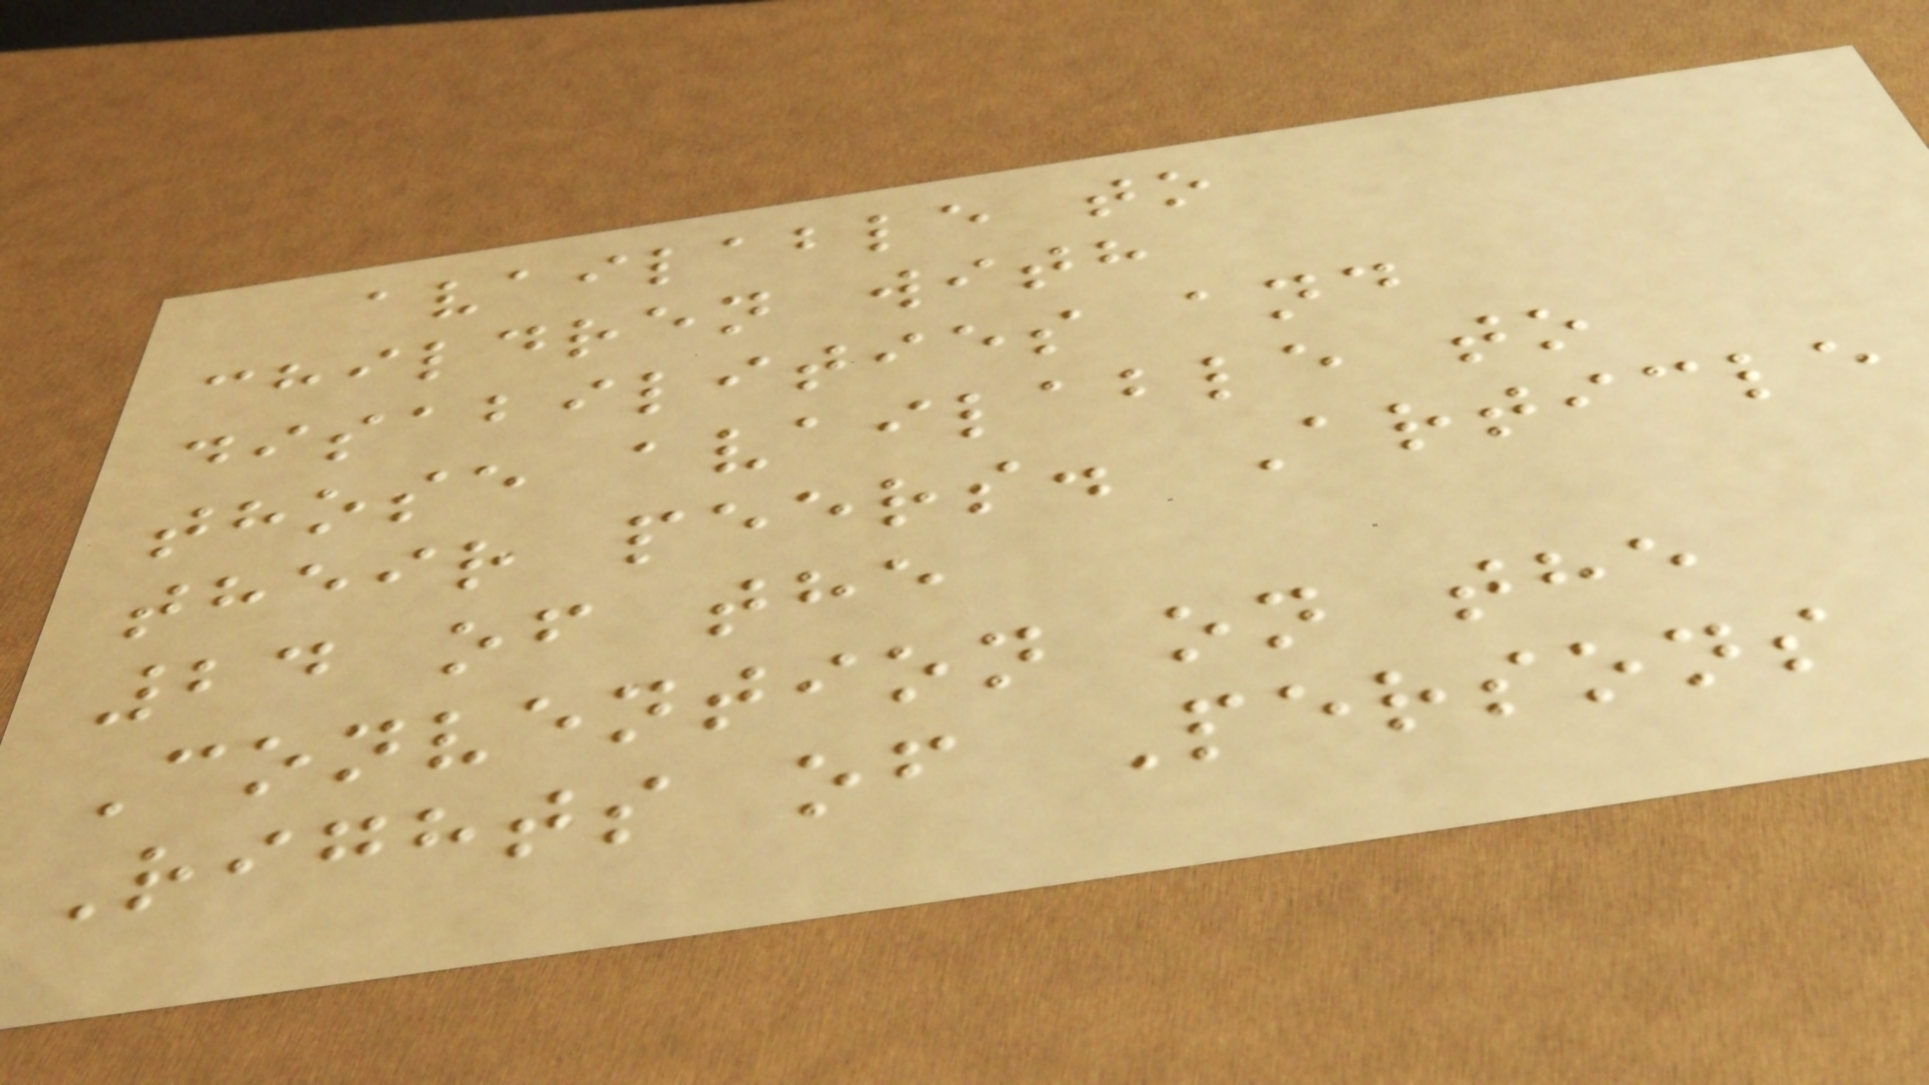available to
children with
disabilities and
those available to
their peers. Article
24 of the
Convention on the
Rights of Persons
